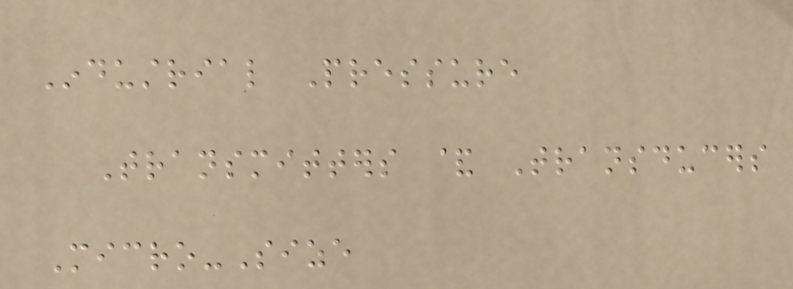Industrial Pressure
Transmitters & Transducers
Micro-Size
